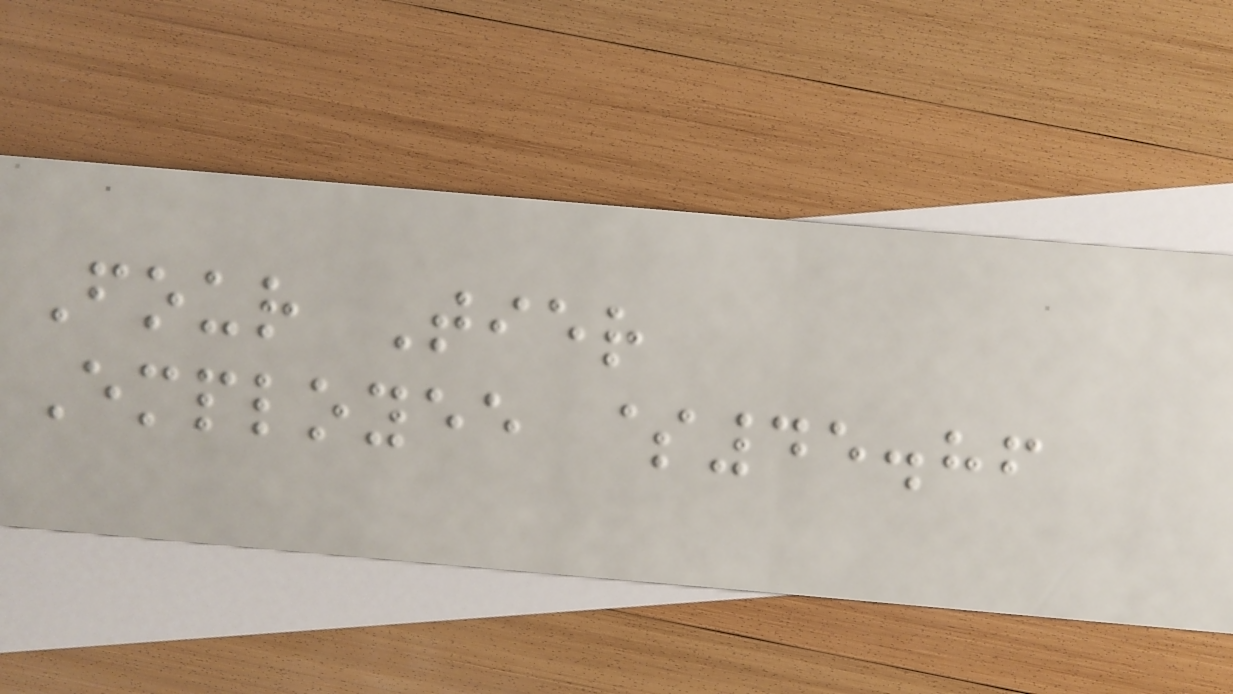Four Tier
Employee $45.86
